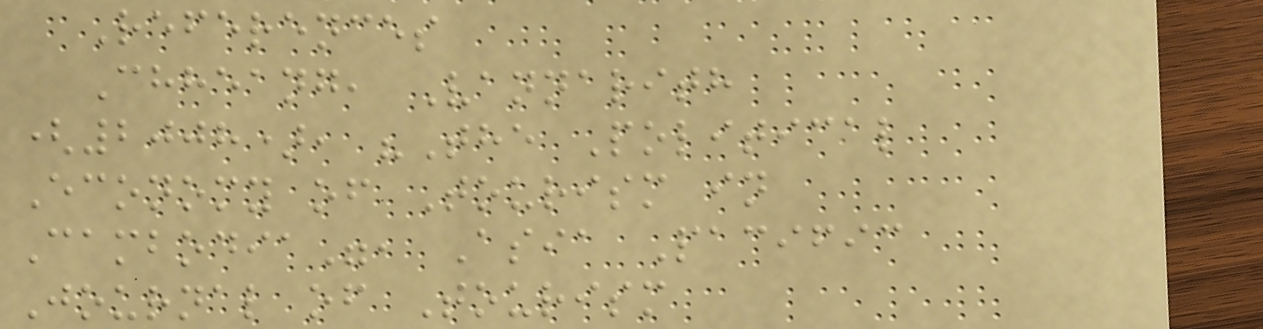References
Chheang, Vannarith
(2008), "The Political
Economy of Tourism in
Cambodia", Asia Pacific
Journal of Tourism
